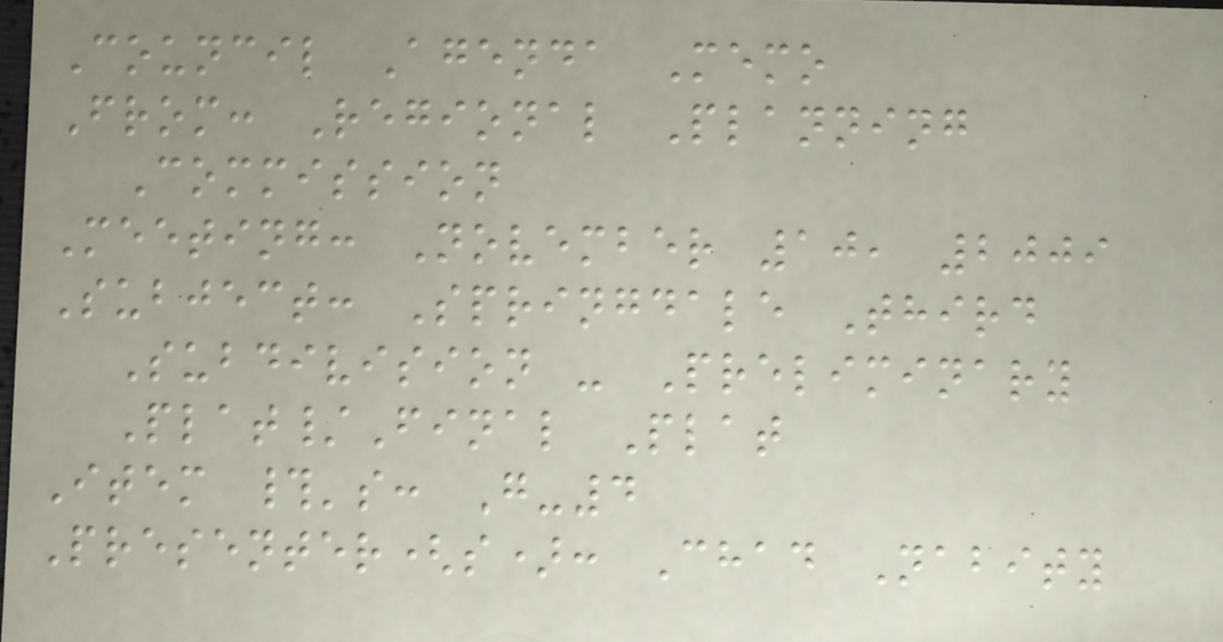Council Agenda Memo
From: Regional Planning
Commission
Meeting: November 10, 2009
Subject: Springdale Third
Subdivision - Preliminary
Plat/Final Plat
Item #'s: G-4
Presenter(s): Chad Nabity
